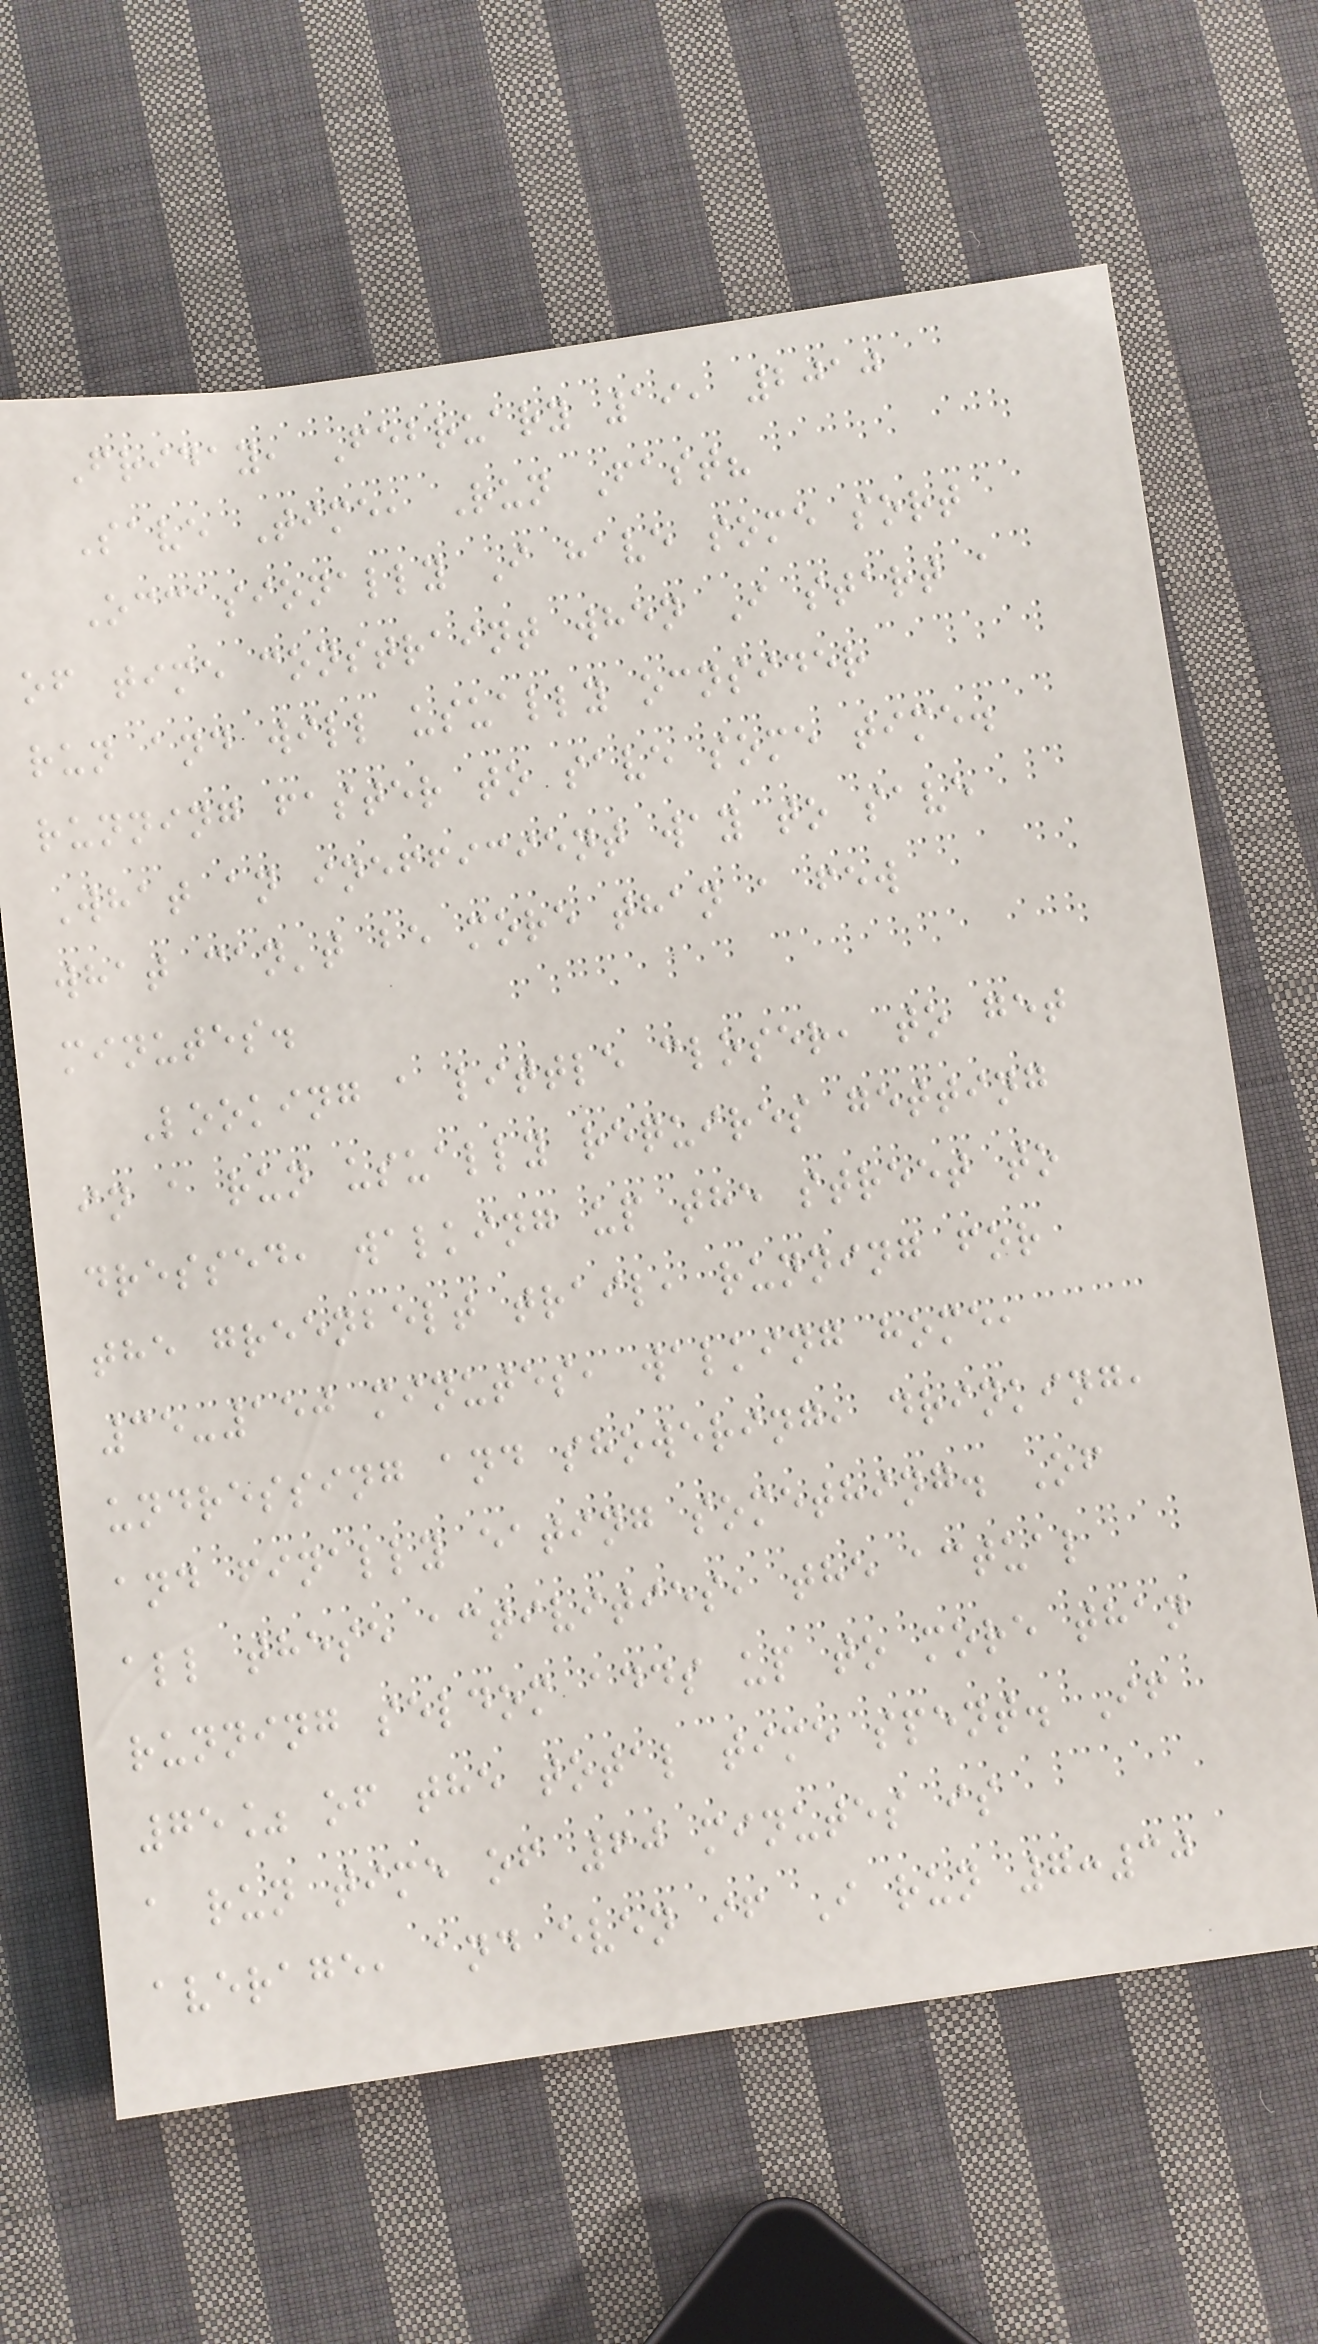Friday, February 19, 2010
Save Time, Run Fast?
Occasionally I have some sort
of time constraint when I start a
run and will usually ocnsider
running faster to save some time.
What an inefficient way to save
what can't be more than a few
minutes.
Looking a little closer, to get
in a run usually requires getting
dressed, walking up the street to
the greenbelt trail, running for
35-150 minutes, walking home,
undressing and showering, drinking,
and finally eating something. Of
all these activities, the actual
running seldom adds up to more than
75% of the total time spent. If
a run time of 60 minutes is
average, and even if I run 7:30
